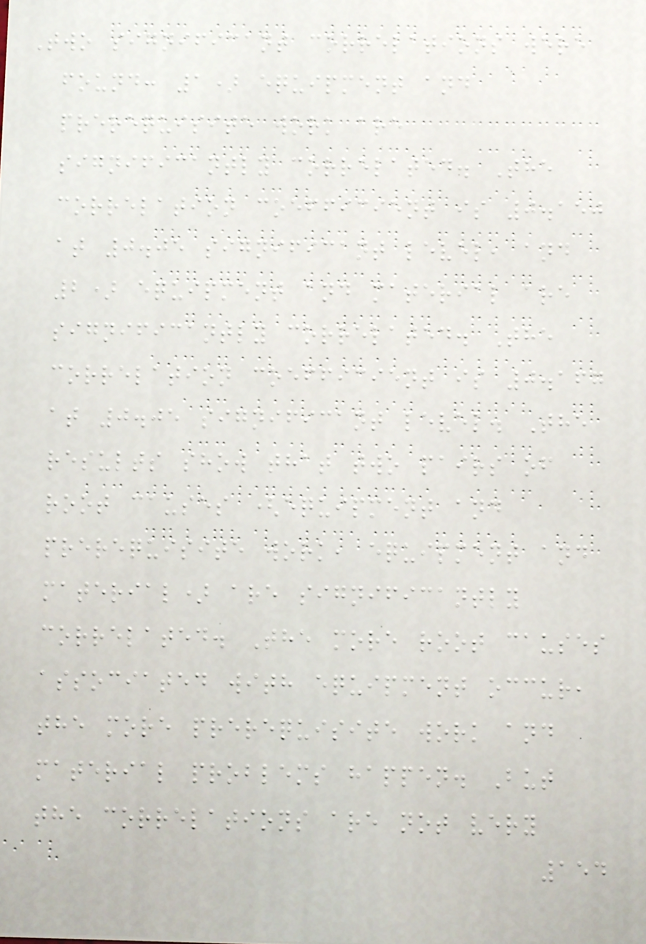Two significant correlations were
found: 1) equipment and
prerequisite work are
significantly correlated. The
correlation coefficient is 0.150
at 0.05 significant level, and
2) equipment and material are
significantly correlated. The
correlation coefficient is 0.167
at 0.05 significant level. The
results show that two pairs of
root causes (equipment and
prerequisite work, equipment and
material) are significantly
correlated. The more root causes
associated with equipment occur,
the more prerequisite work and
material problems happen. But
the correlations are not very
154
